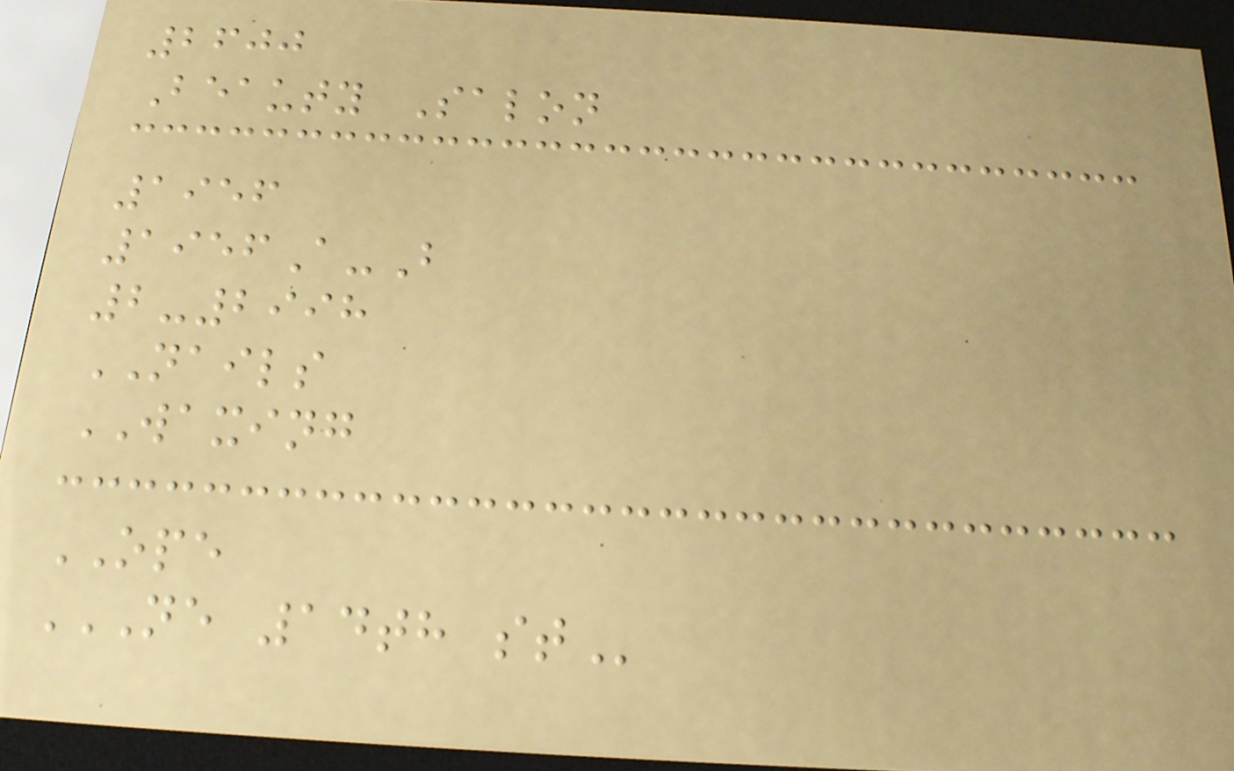2600
Beauty Salon
1956
1956A-B
2-2998
NAILS
WAXING
OPE
NE 14TH ST
